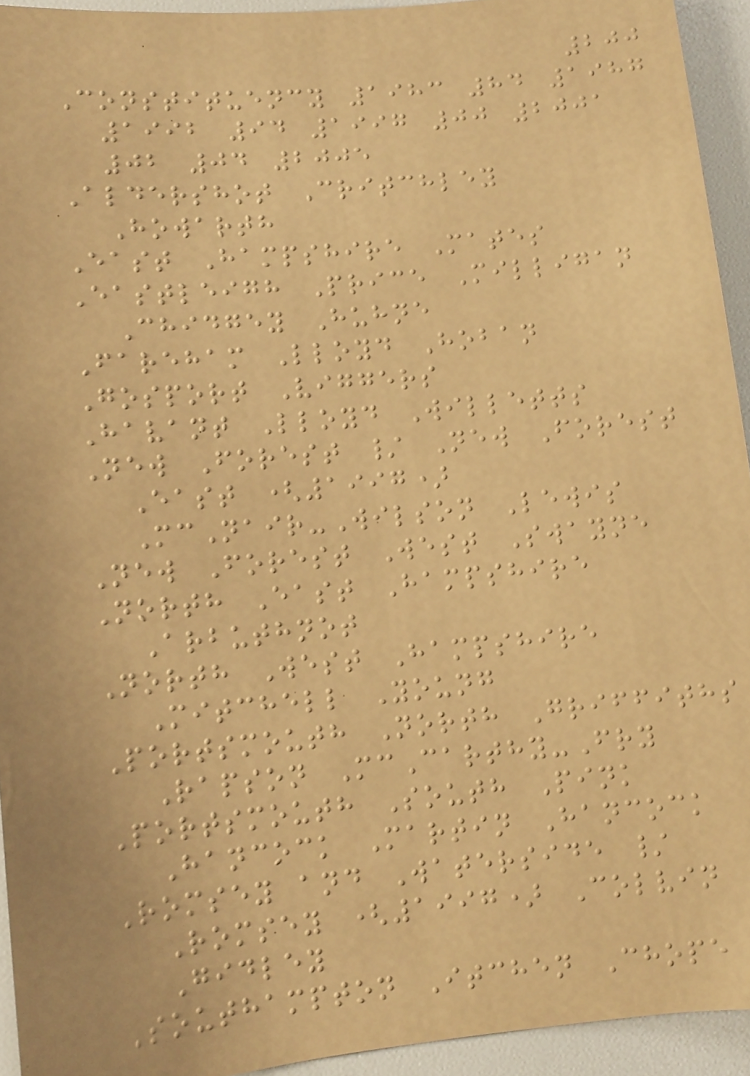200
Constituency 1983 84 1987
1992 94 1997 00 2001
02 04 2005
Aldershot Critchley
Howarth
East Hampshire Mates
Eastleigh Price Milligan
Chidgey Huhne
Fareham Lloyd Hoban
Gosport Viggers
Havant Lloyd Willetts
New Forest / New Forest
East (1997)
McNair-Wilson Lewis
New Forest West Swayne
North East Hampshire
Arbuthnot
North West Hampshire
Mitchell Young
Portsmouth North Griffiths
Rapson McCarthy-Fry
Portsmouth South Pink
Hancock Martin Hancock
Romsey and Waterside /
Romsey (1997) Colvin
Gidley
Southampton Itchen Chope
